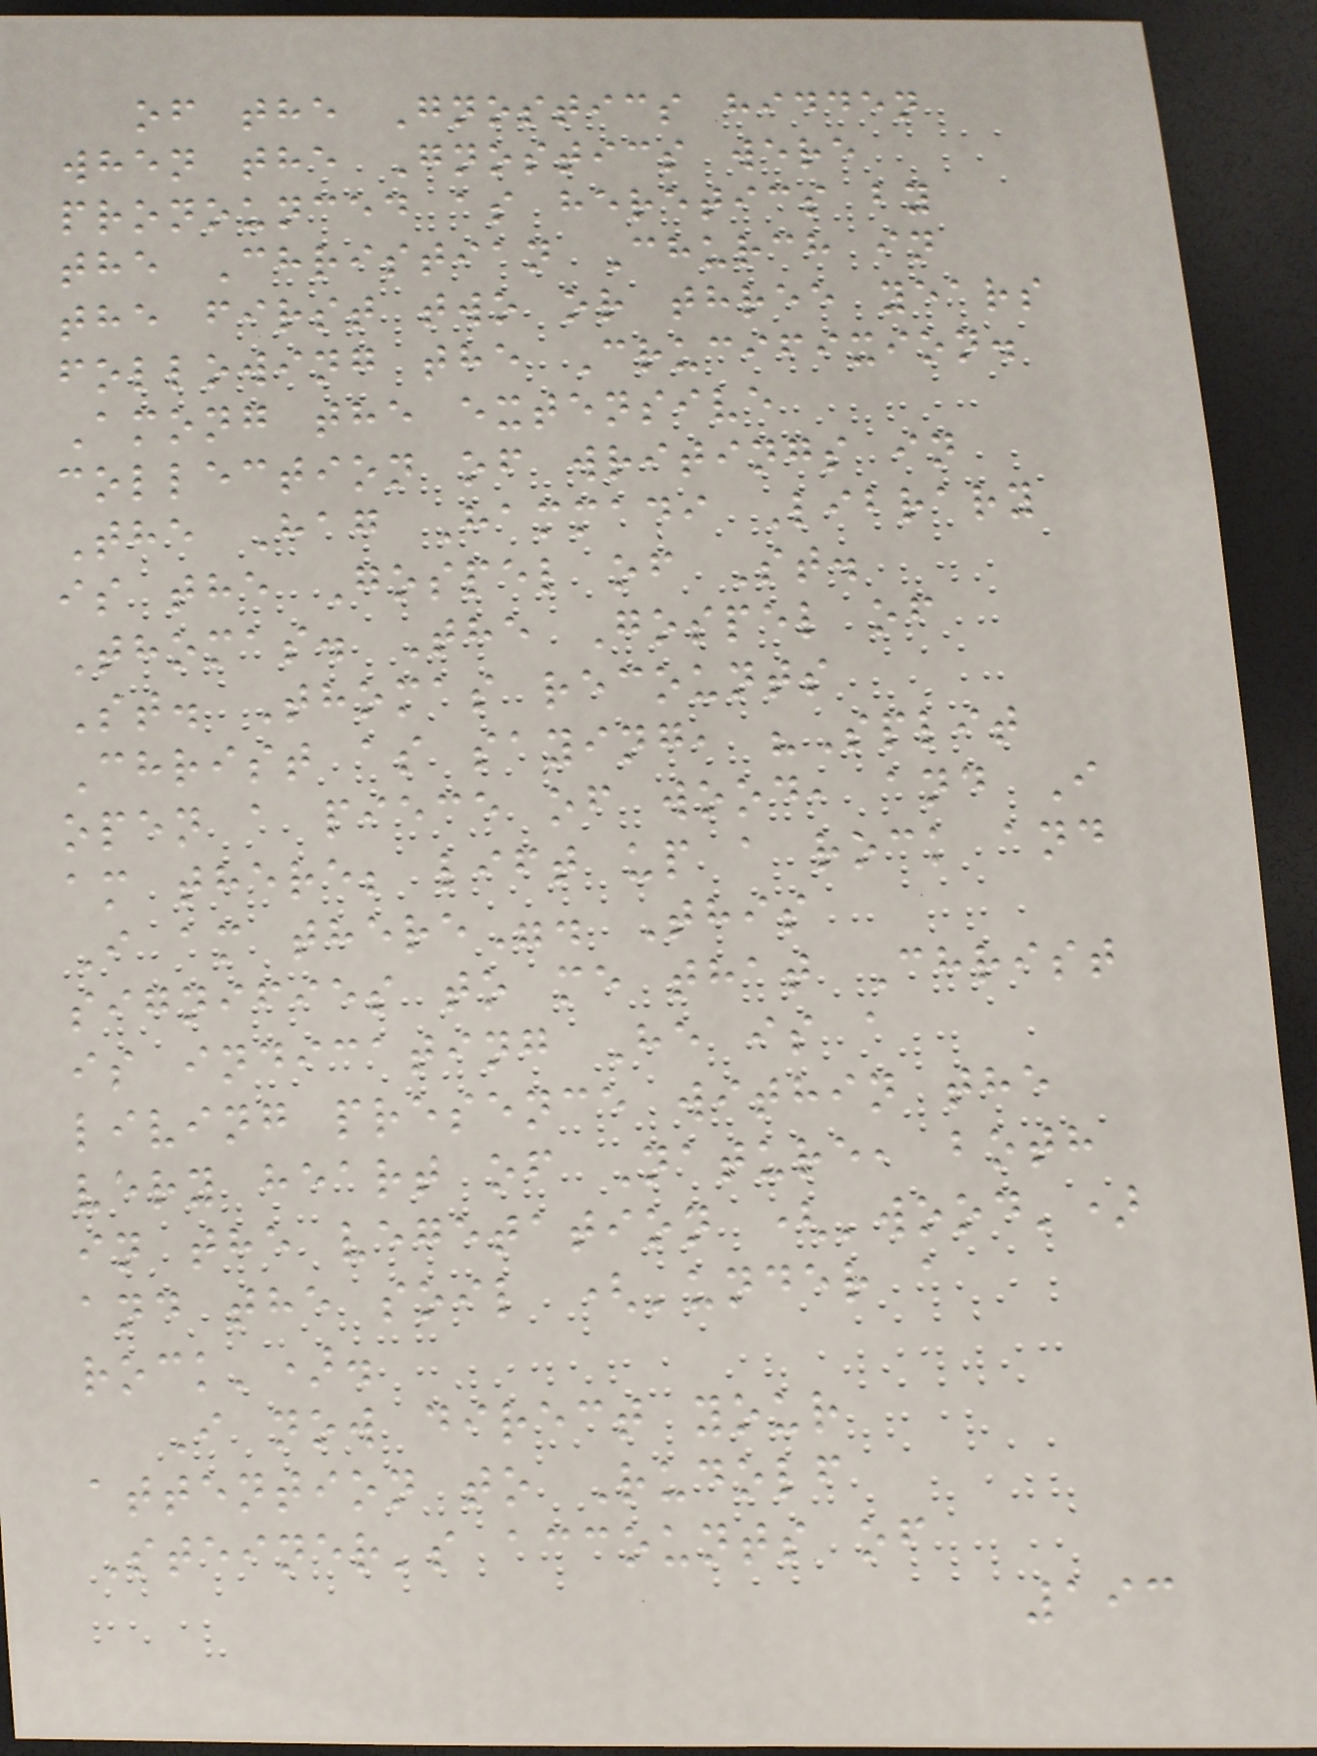of the Gnostics hidden
when the Gnostics were
pronounced as heretics by
the Christian Church in
the first two or three years
following the Crucifixion.
Among the extensive
collection of writings in
The Hag Hammadi Library
is the Gospel of St.
Thomas. The Gospel of
St. Thomas recounts
Christ as saying, "Split
open a piece of wood, and I
am there; lift up a rock and
I am there". This
signifies to me that Christ
is indicating He is a
living presence within the
very heart of Nature, both
in the vegetation ('wood')
and the soil ('under a
rock').
I now direct your
attention to Rudolf
Steiner's accounts of
193
